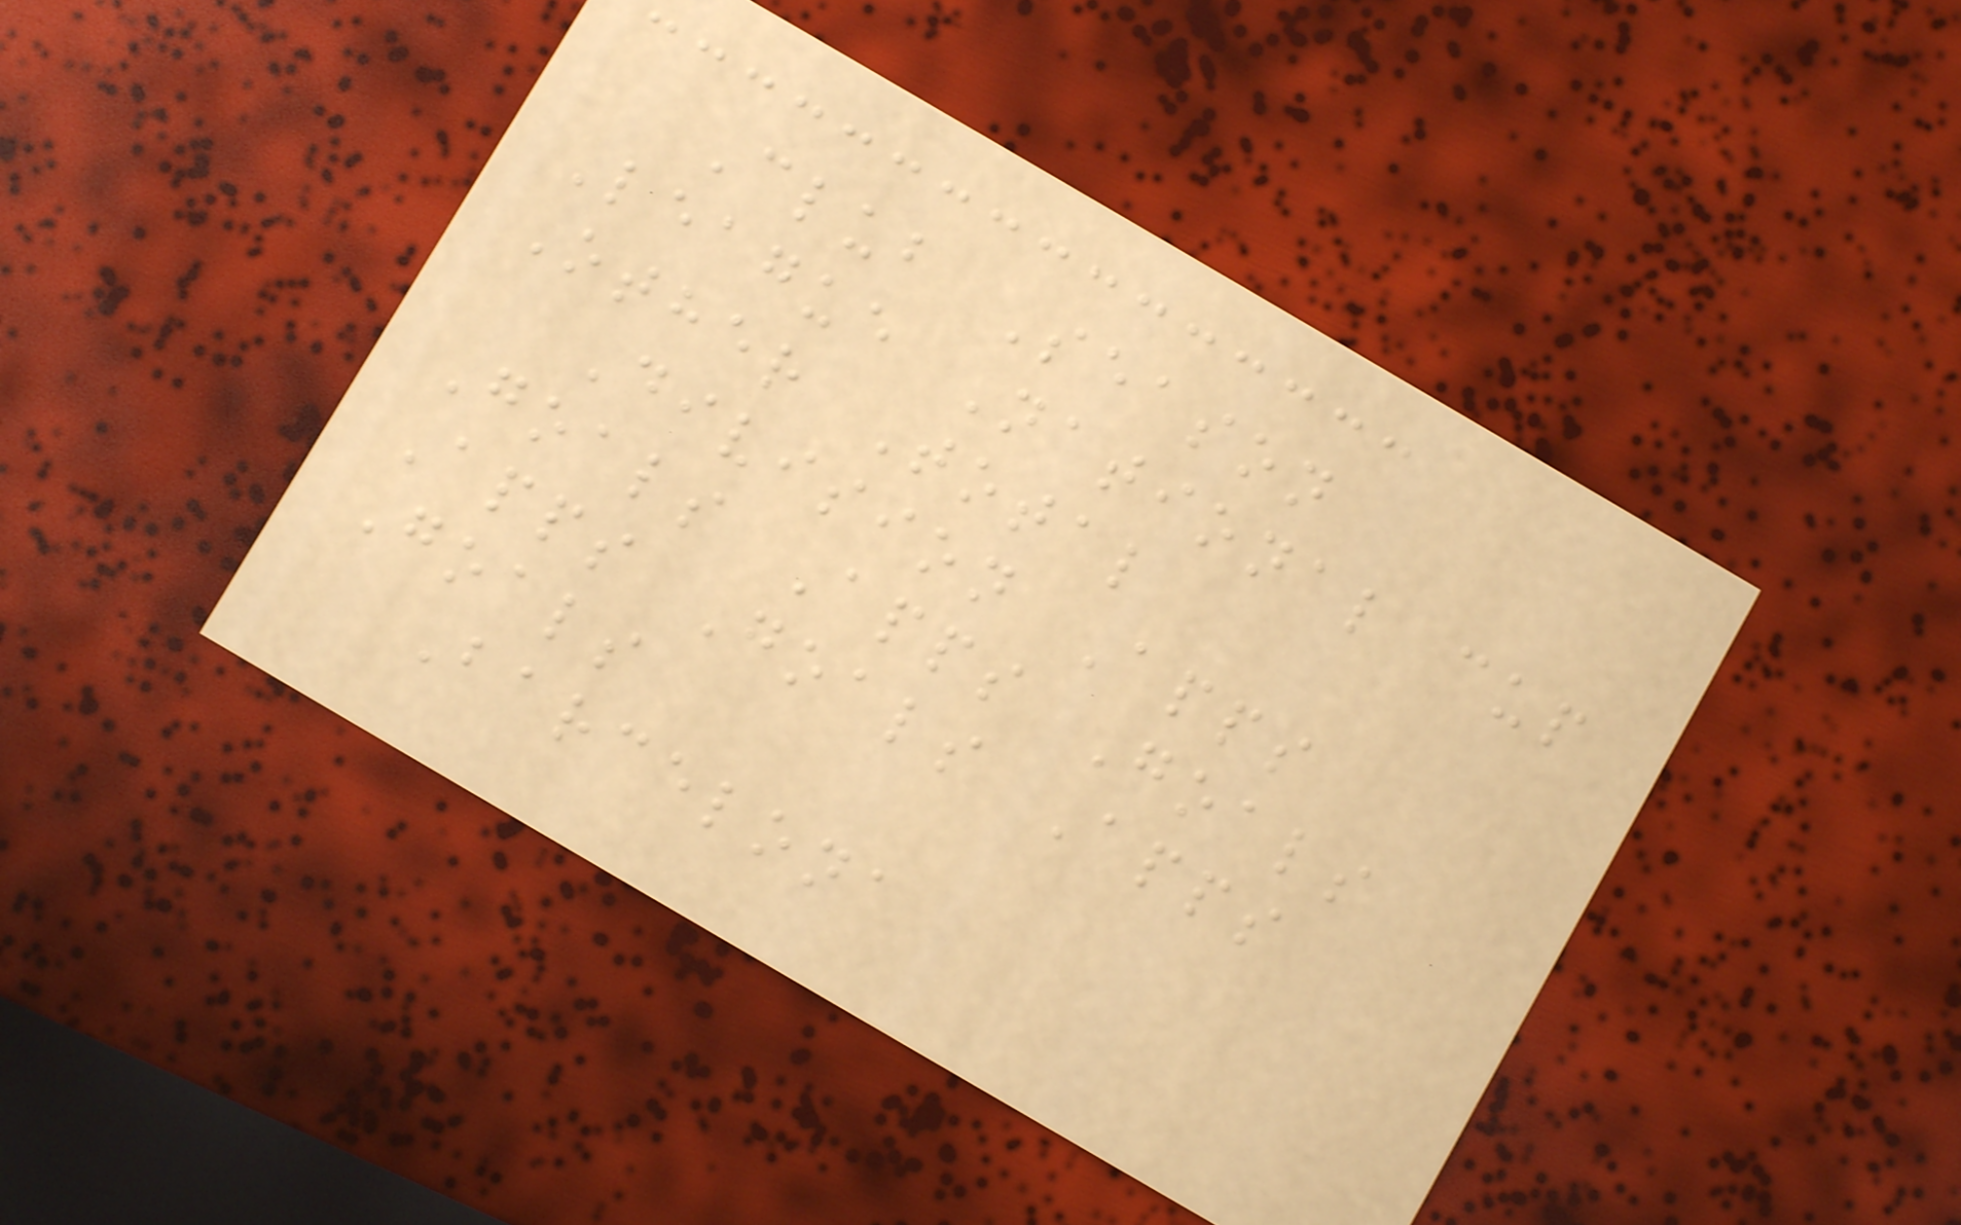Club Season
League National cup
Other Total
Division Apps
Goals Apps Goals
Apps Goals Apps
Goals
Barcelona
